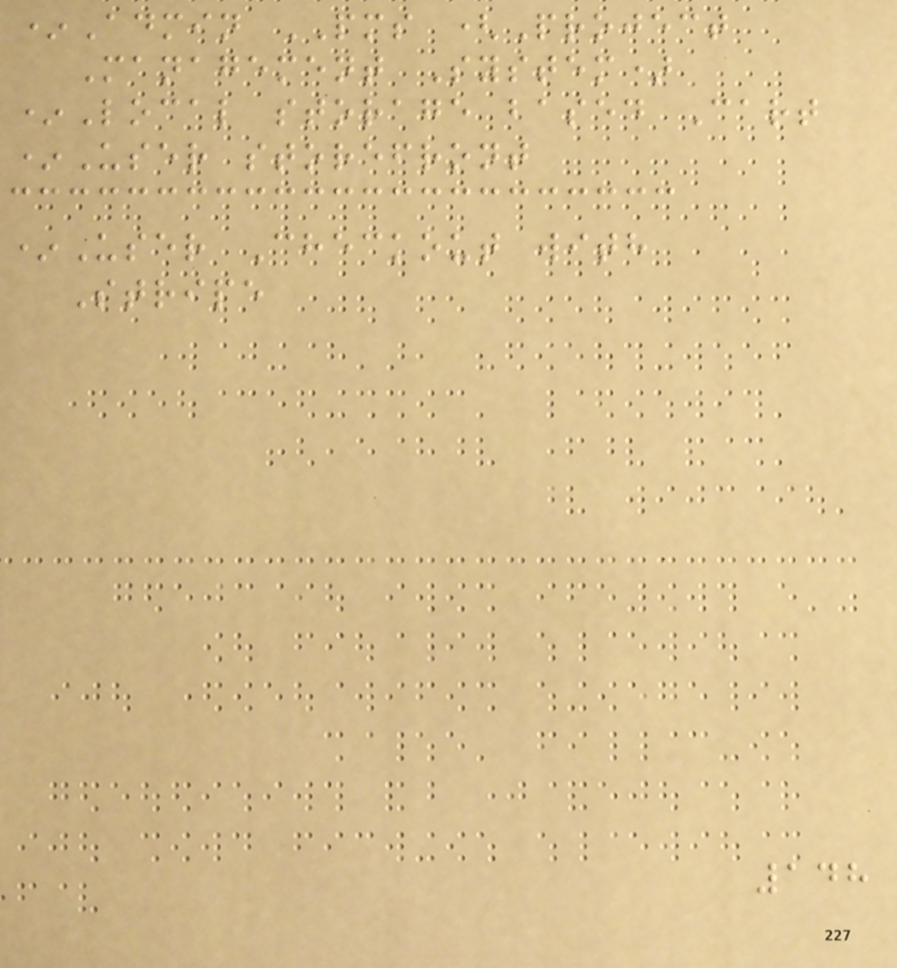*Admin PMS (Project
Management System)
*Local storage based Cart
*User storefront
*User Checkout with
Stripe
148
